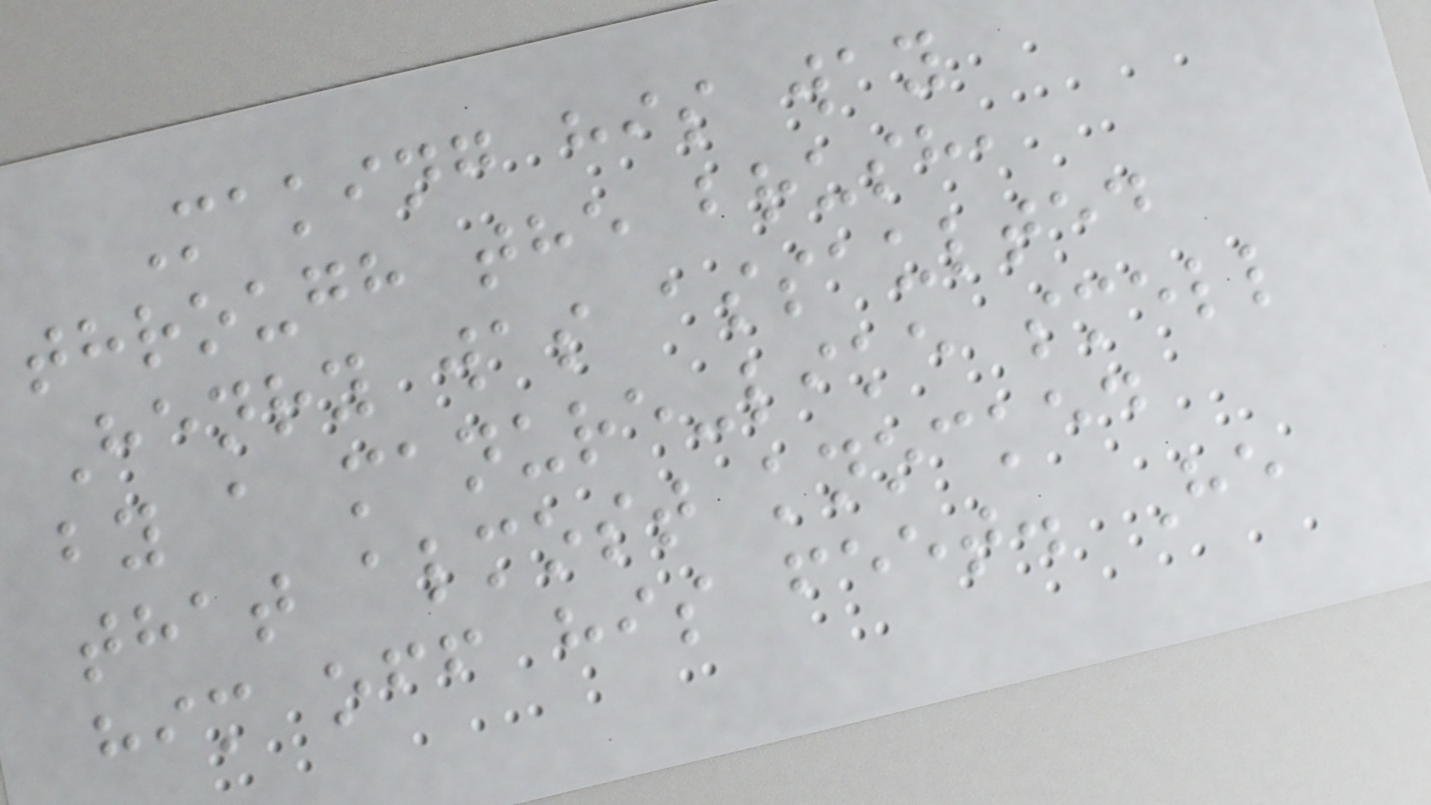Making his way
through the brush,
Henry was assaulted
by a manure-like smell
that almost knocked
him off his feet. He
